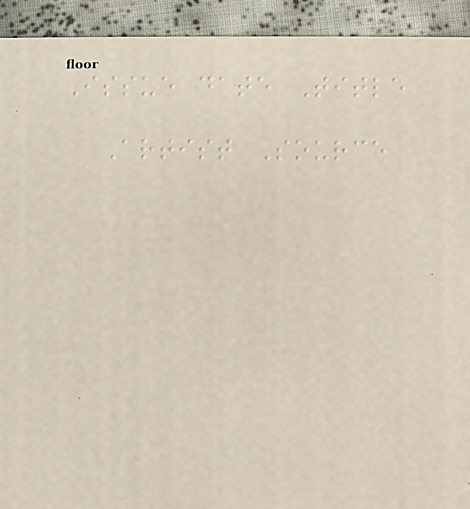Issue date Title
Artist Source
